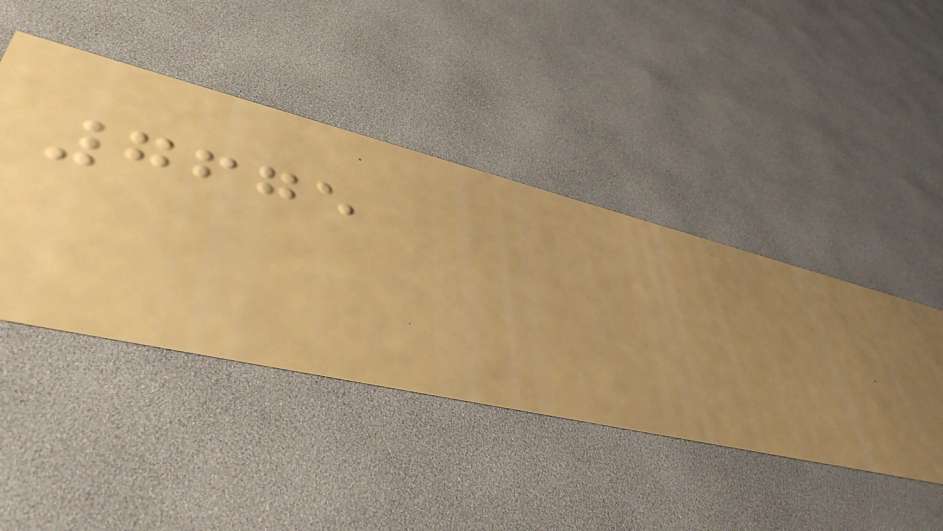7675
